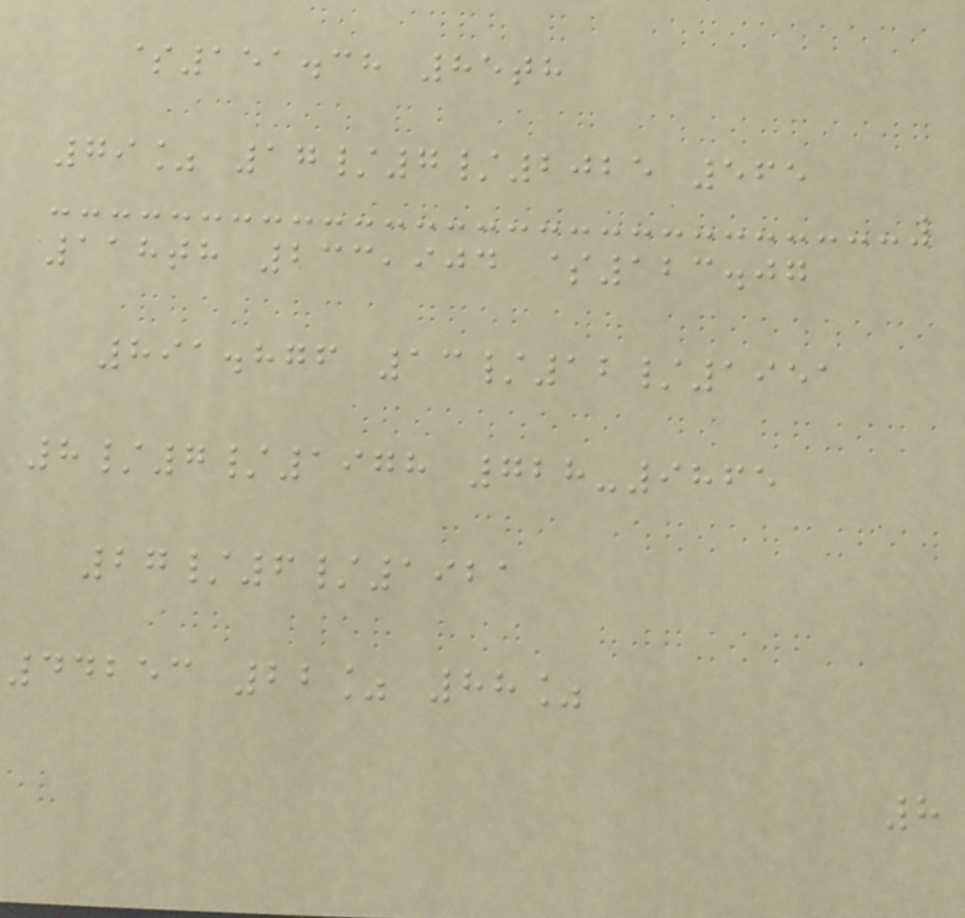$151.38 85th
79% 17/7/2025 565
118th 233,904 $123.07
891.876 13/12/1951
8/7/1978 728-9865
27/6/1921
44253 22% 88%
8
